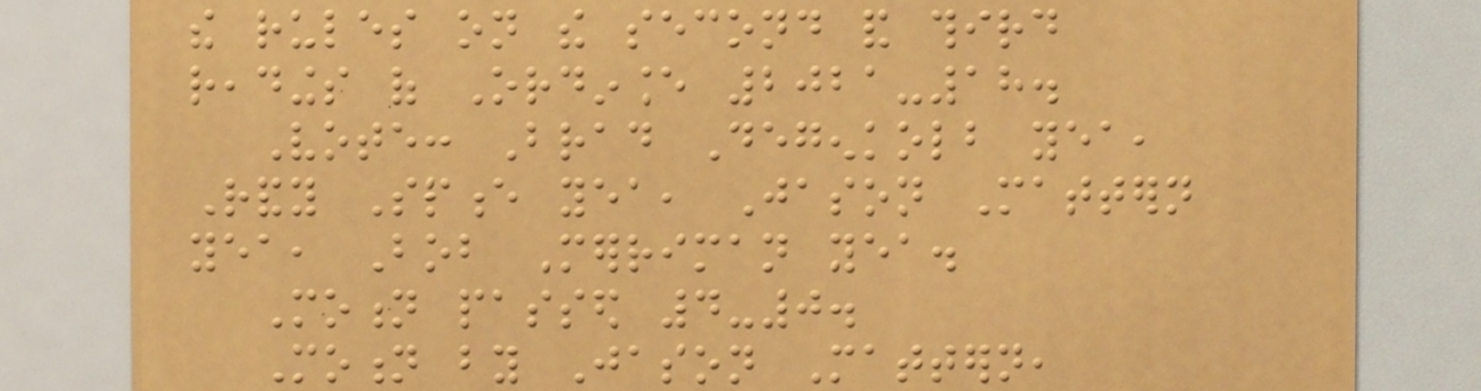the rules on the second and third
readings of Ordinance 2021-18.
Vote: Brad Degenkolb yea,
Randy Spence yea, Jason Mattern
yea, Bob Merriman yea.
Motion passed 4-0.
Motion by Jason Mattern,
